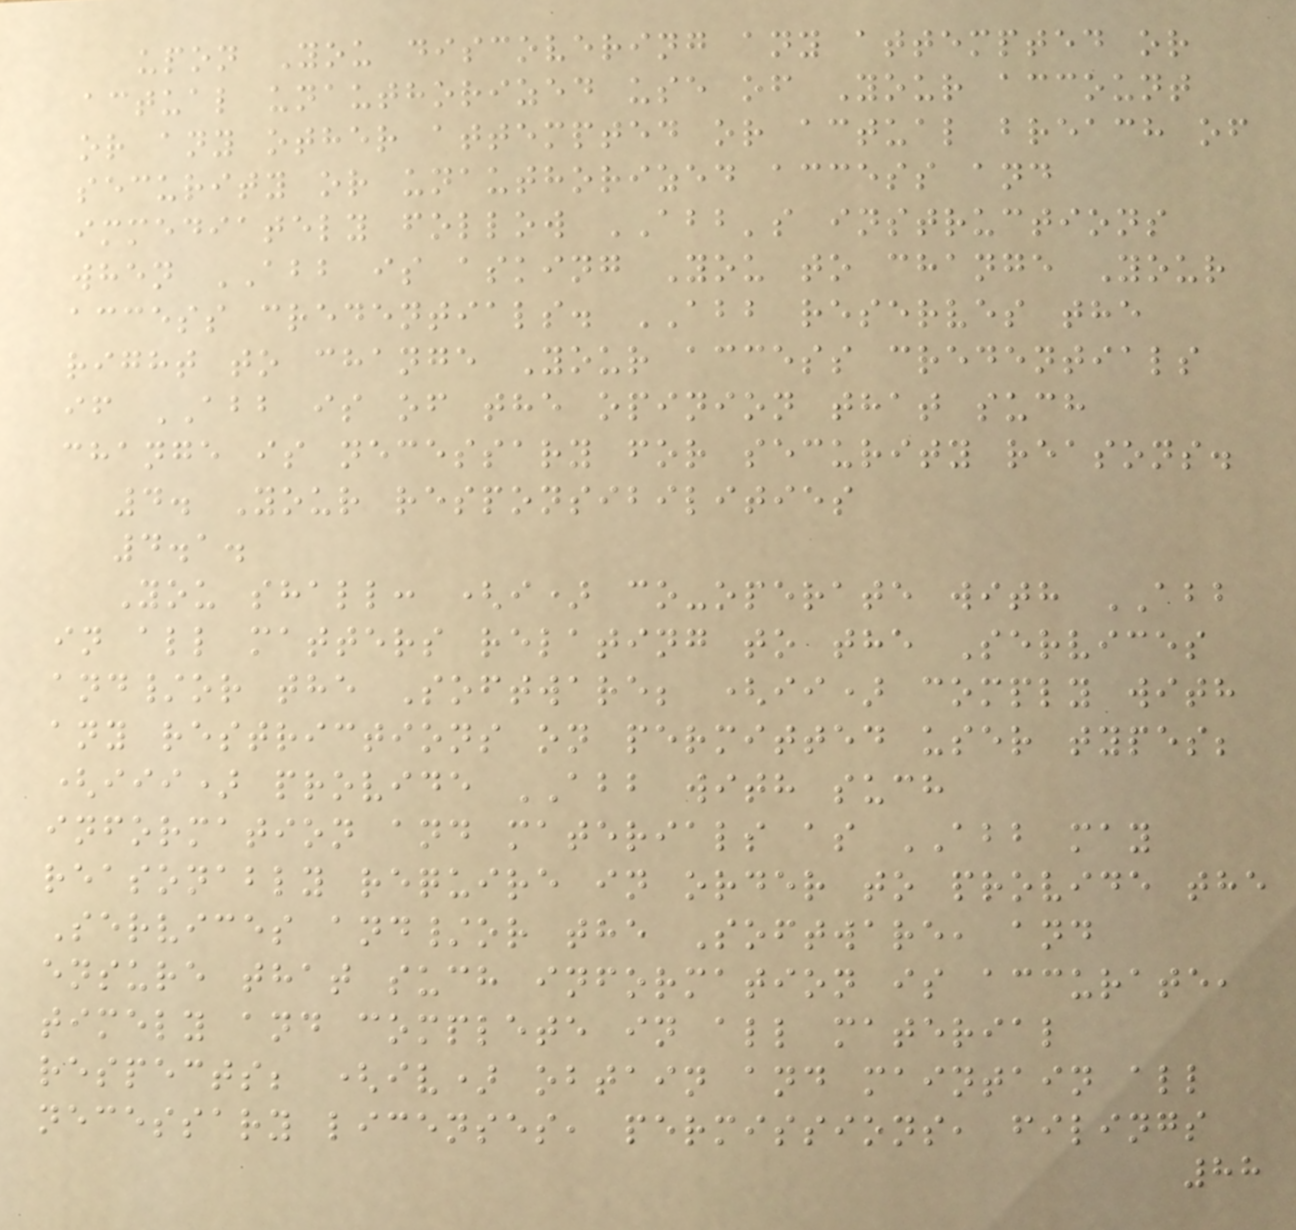upon You discovering any attempted or
actual unauthorized use of Your account
or any other attempted or actual breach of
security or unauthorized access and
immediately follow ABB's instructions
when ABB is asking You to change Your
access credentials. ABB reserves the
right to change Your access credentials
if ABB is of the opinion that such
change is necessary for security reasons.
4. Your responsibilities
4.1.
You shall: (i) co-operate with ABB
in all matters relating to the Services
and/or the Software; (ii) comply with
any restrictions on permitted user types;
(iii) provide ABB with such
information and materials as ABB may
reasonably require in order to provide the
Services and/or the Software, and
ensure that such information is accurate,
timely and complete in all material
respects; (iv) obtain and maintain all
necessary licenses, permissions, filings
88
